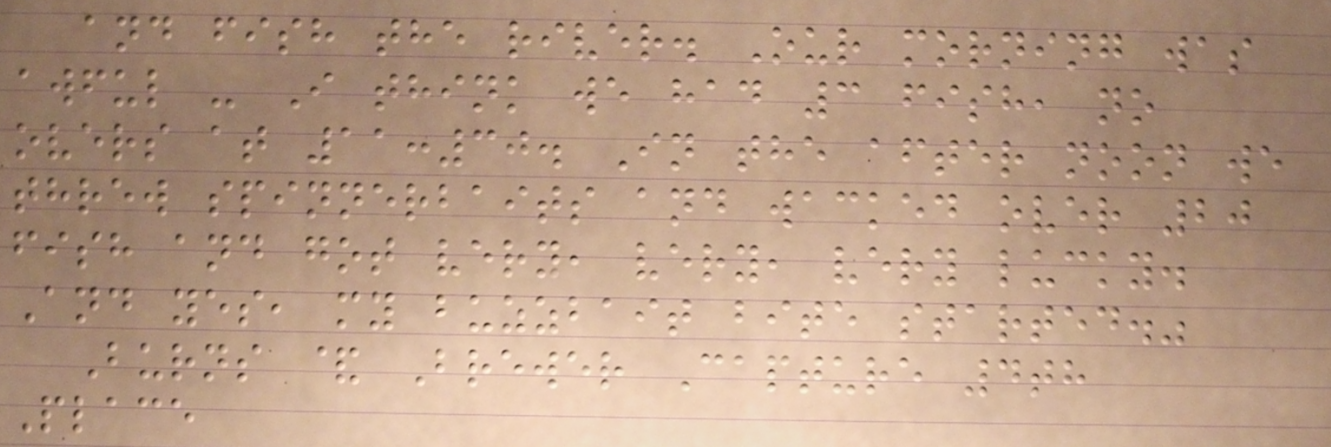and fish the river. Our morning was
awful - I think we had 3 fish, no
overs at 11:30. In the after noon we
threw spinnerbaits and wacked over 20
fish and got very, very, very lucky.
And yes, my buzzbait bite started."
Burns & Brewer Capture 4th
Place
